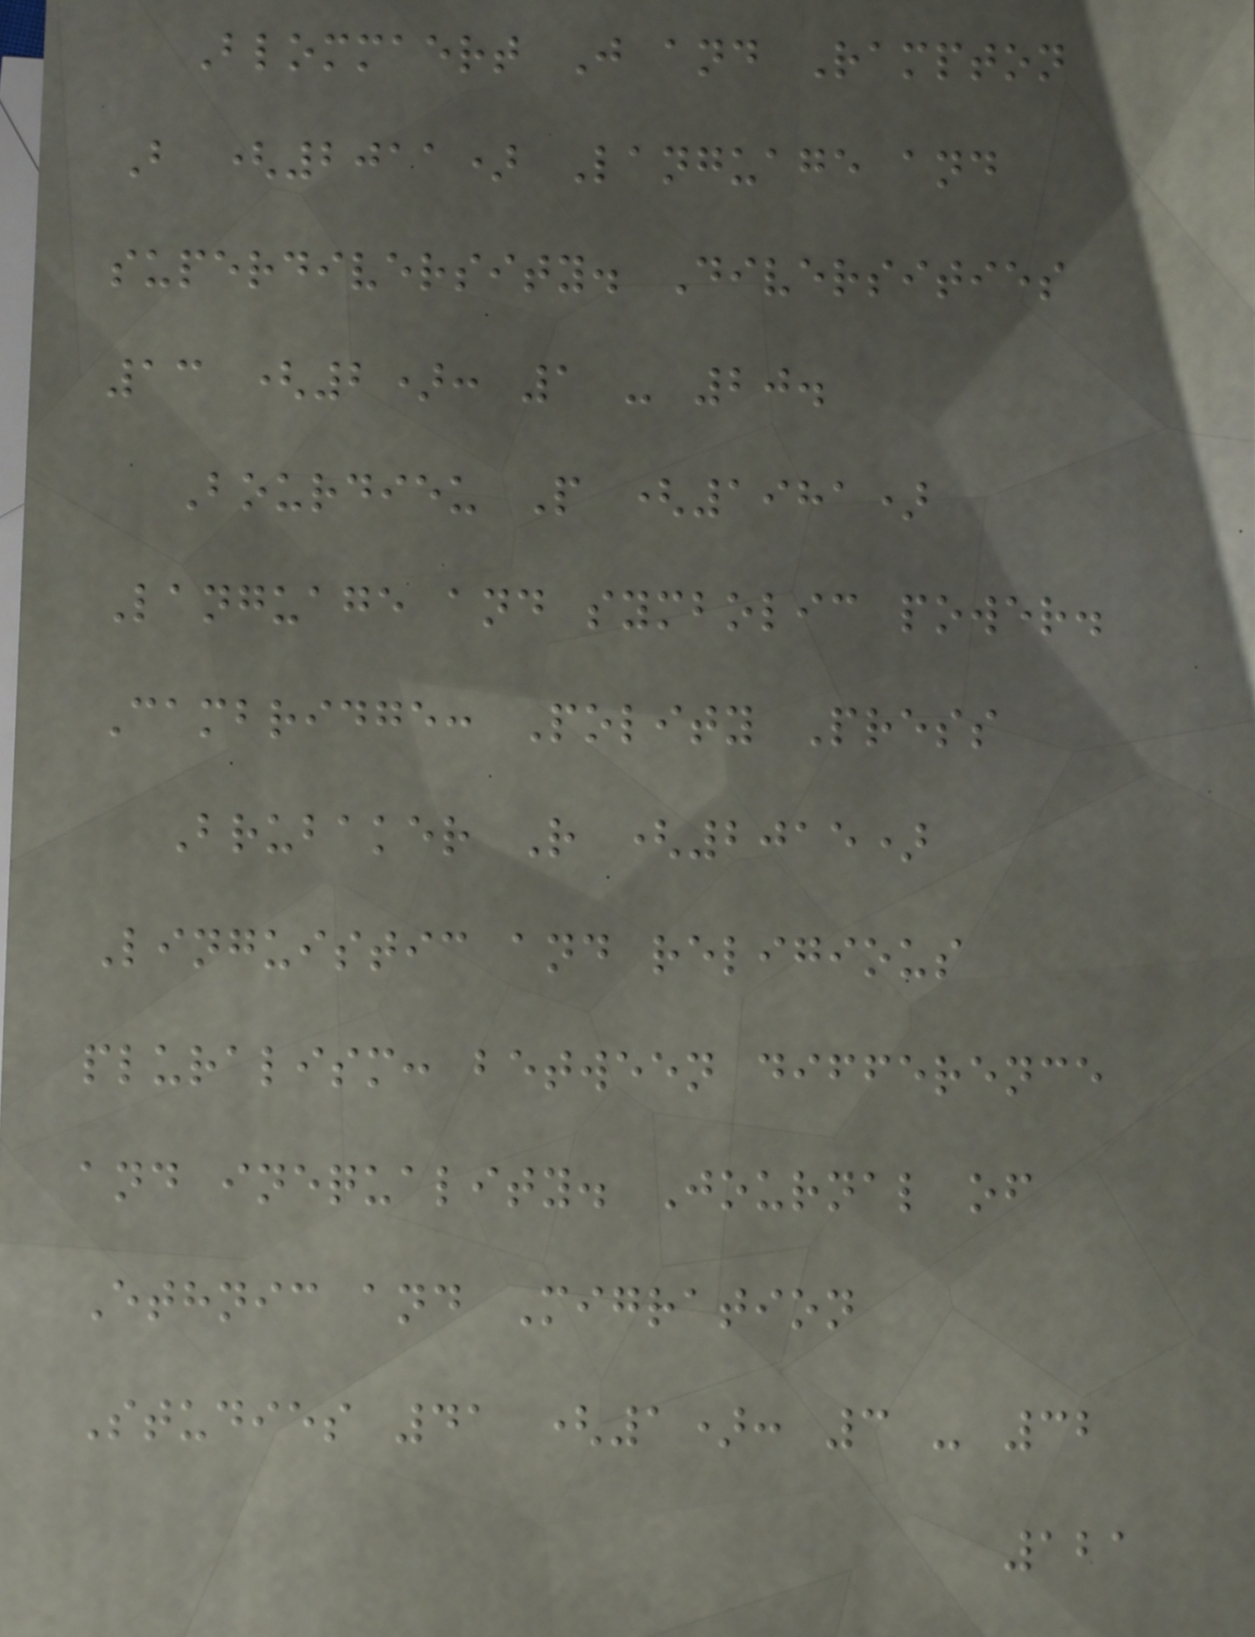Blommaert J and Rampton
B (2011) Language and
superdiversity. Diversities
13 (2): 1 - 20.
Bourdieu P (1981)
Language and symbolic power.
Cambridge: Polity Press
Brubaker R (2015)
Linguistic and religious
pluralism: between difference
and inequality. Journal of
Ethnic and Migration
Studies 41 (1): 3 - 32
121
